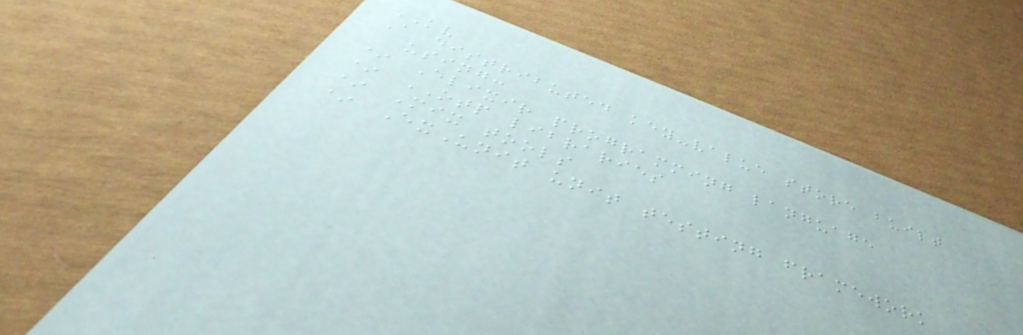KV
A distributed key-value store built
using:
* Elixir programming language
* OTP libraries
* Mix tools
* ExUnit unit testing framework
